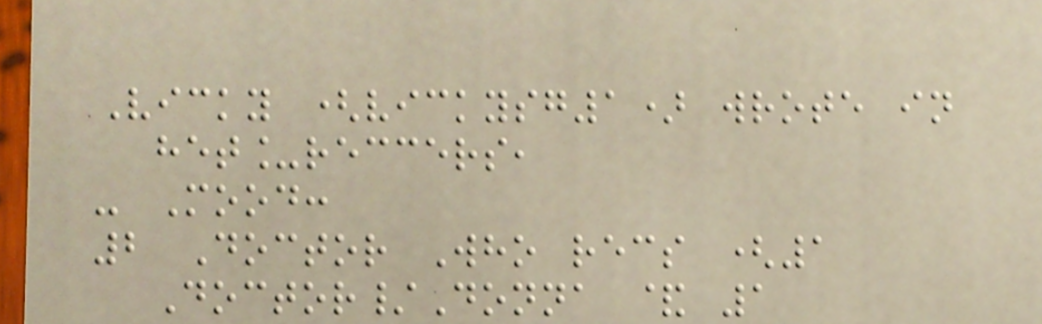Vicky (vickysg1) wrote in
het_reccers,
- Mood:
2 Doctor Who recs (1
Doctor/Donna & 1
